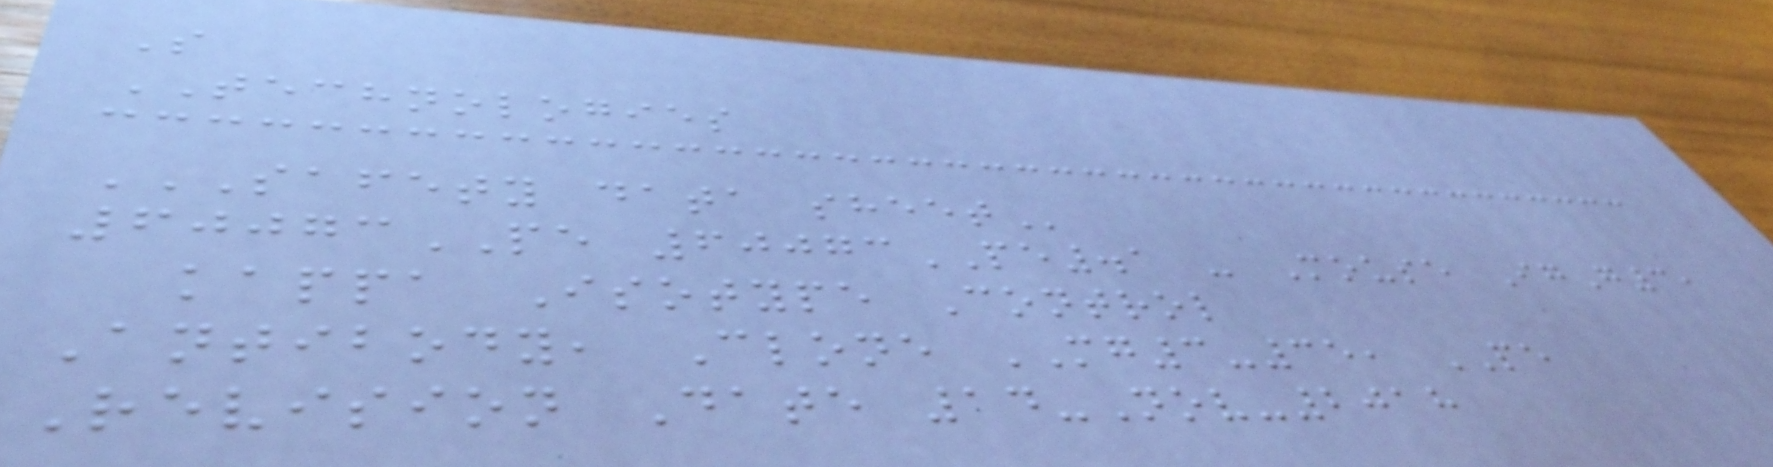S
TECHNOLOGIES
SAFETY DATA SHEET
60073PE 60073PE.1 - Mouse IgG3,
kappa Isotype Control
Antibody, Clone MG3-35, PE
Revision Date 14-Nov-2018
